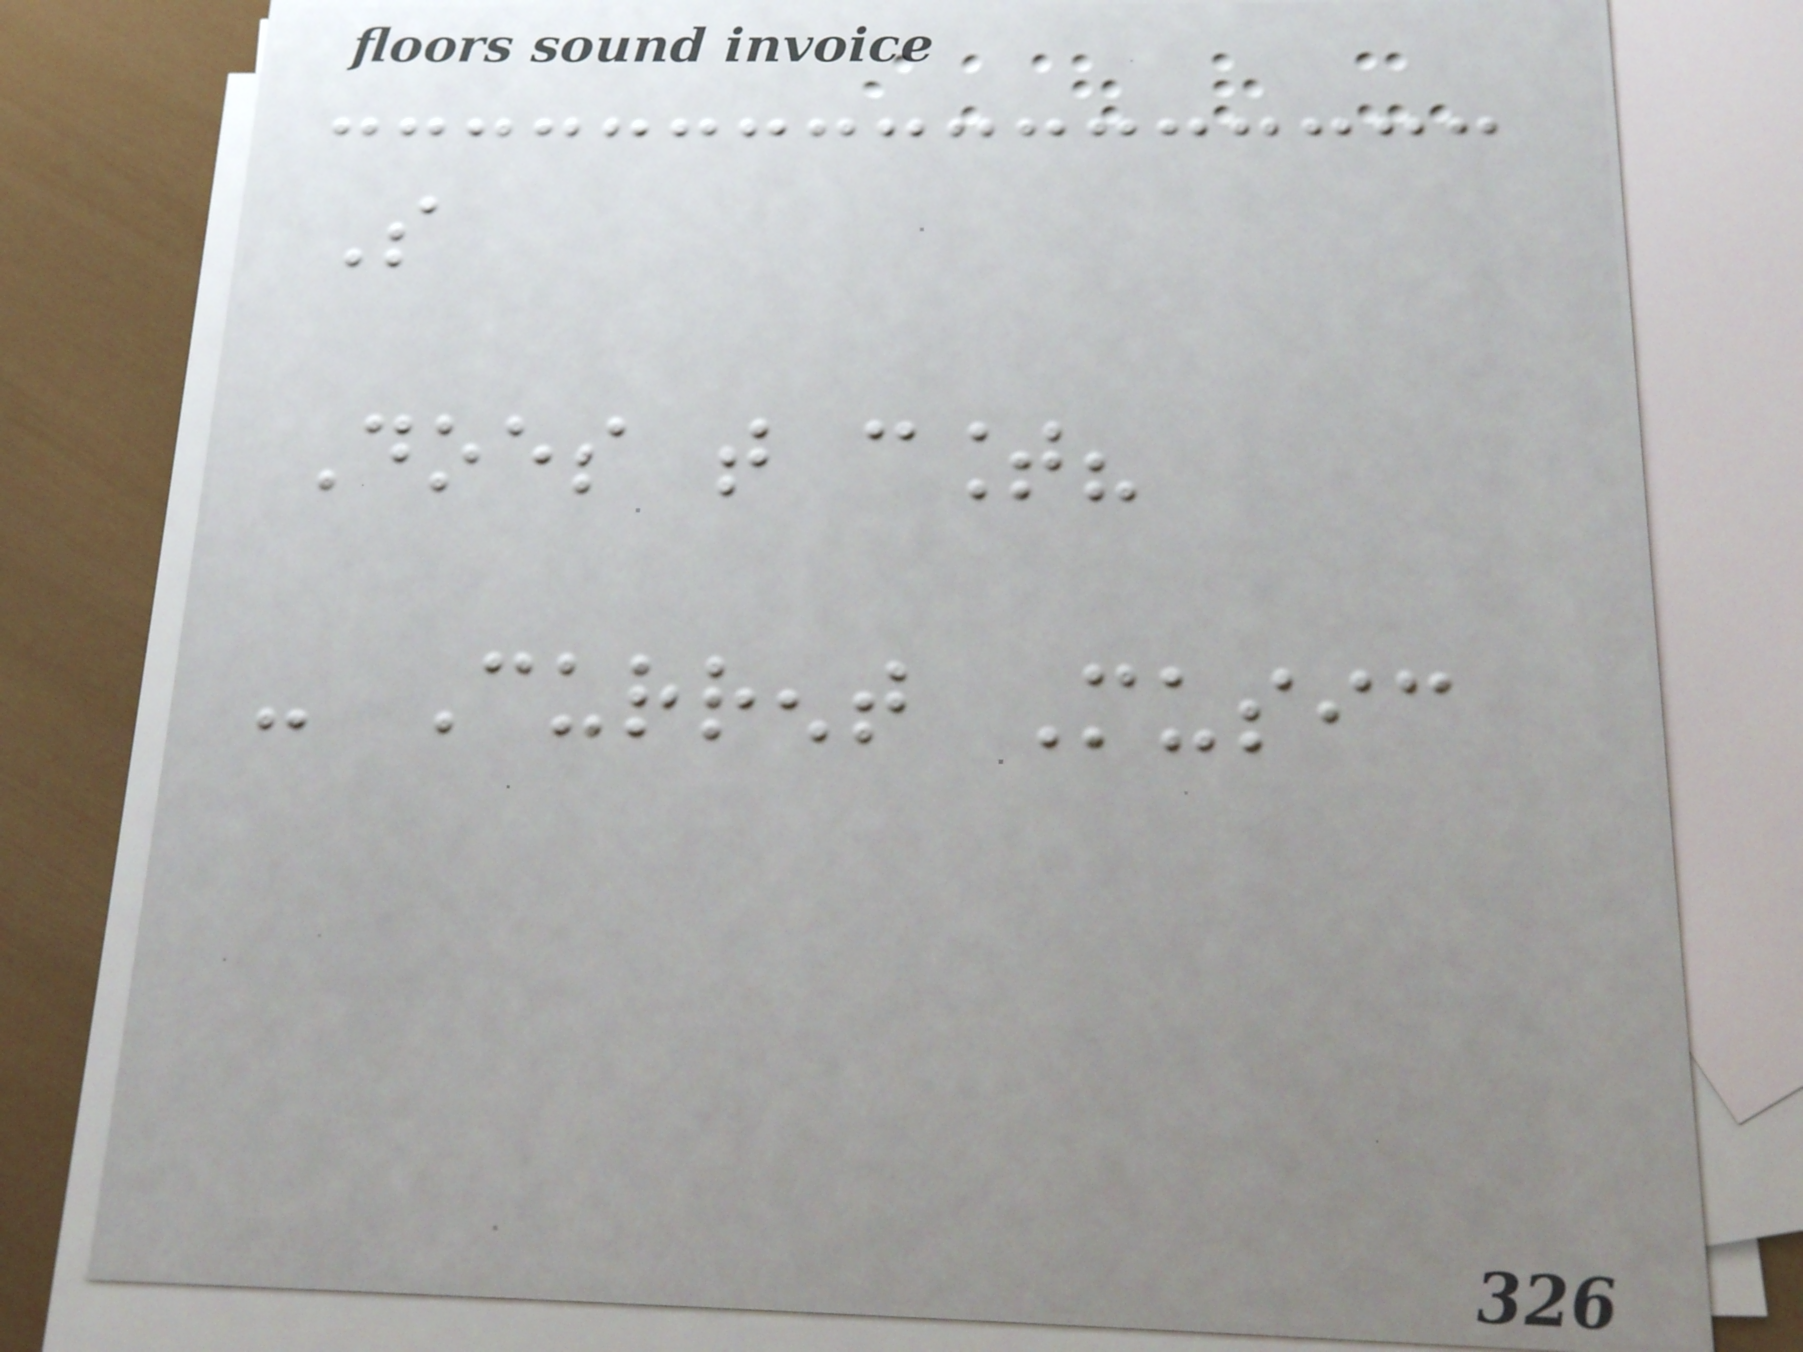So
Does that count?
- Current Music
